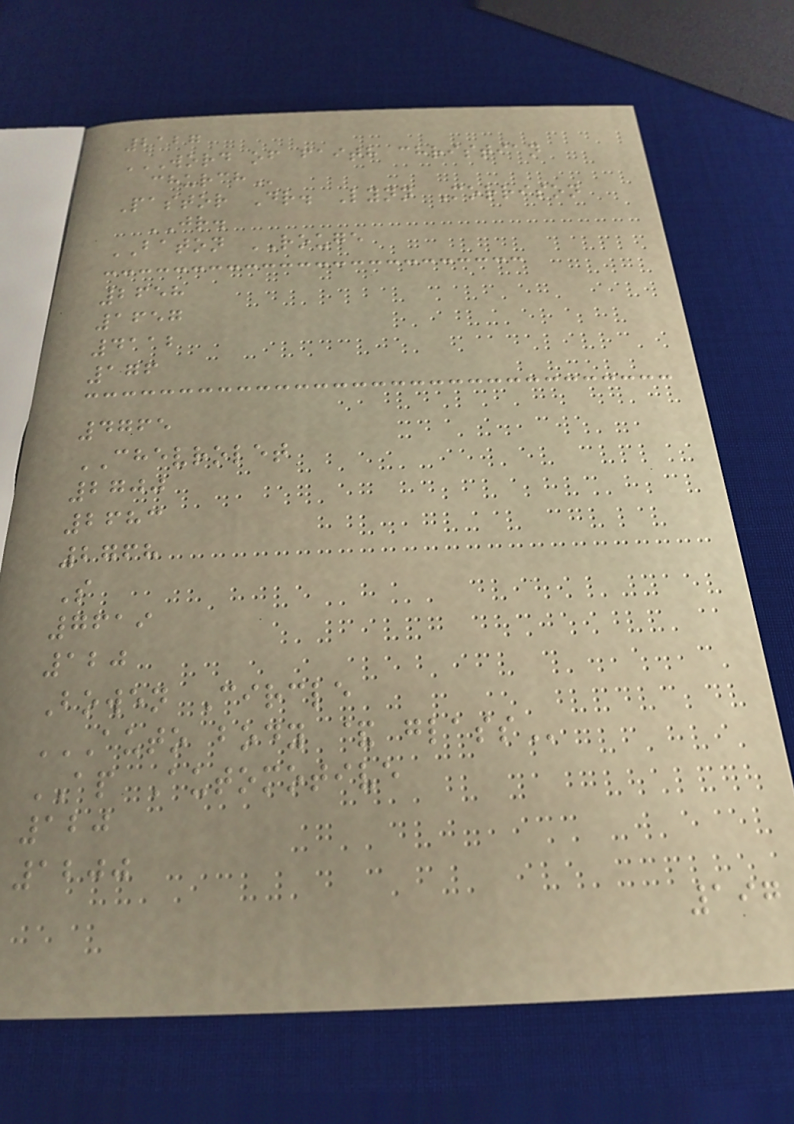2127
WORD OF FAITH CHRISTIAN
CHURCH
Pastor Dr. Lynn Morrison
JR.
BATON ROUGE
2658
1657
4112
176
4765
CHEVROLET
2700
2683
2768
S
7619
120
Bowen Circle
AUTO BODY & GLASS
AP Automotive
120
1200
197
